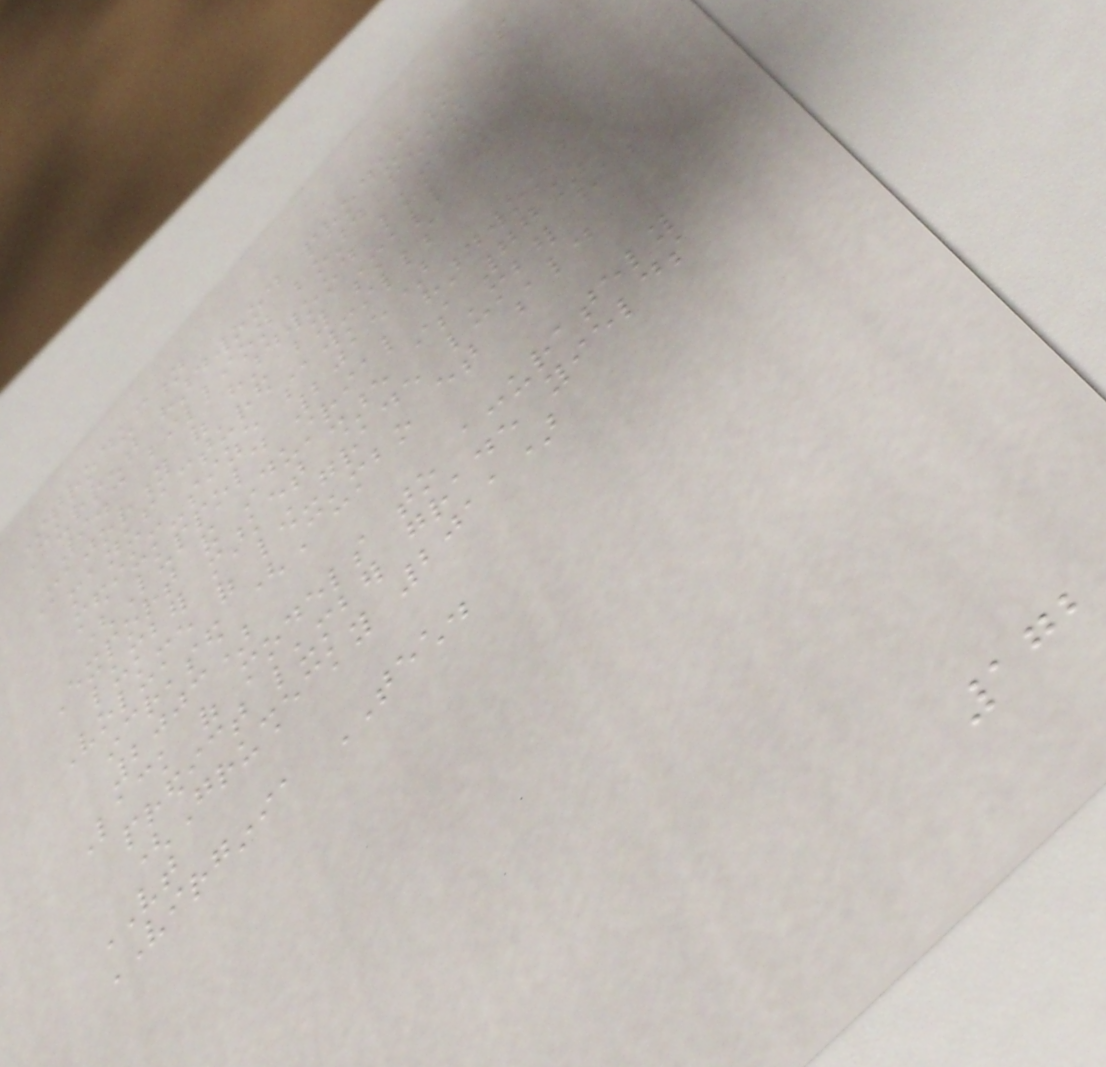Introduction
Current hardwood production is
9.3 billion board feet
Majority of hardwood lumber is
manufactured by small to
medium-size sawmills
(Luppold 2015)
Export and industrial hardwood
lumber market share is 77%
Volume of low-grade lumber has
increased (Cumbo et al.
2003)
Lack of models to accurately
predict lumber grade yields
(Grushecky 2011)
VT
VIRGINIA TECH.
172
